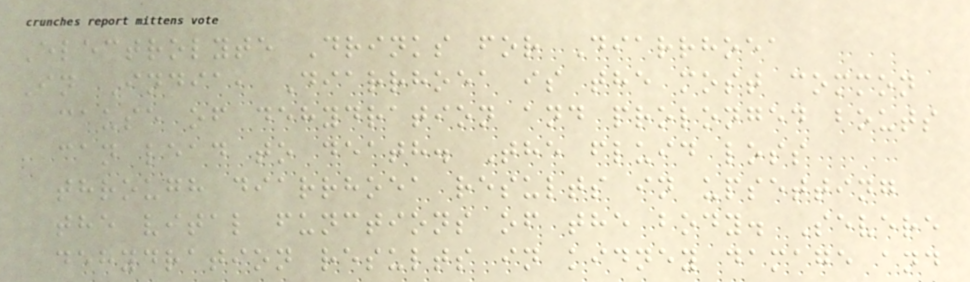Electrolyte Drinks for Diarrhoea
In India, Diarrhoea is the most common
cause of dehydration and prolonged bouts
can lead to death. The fluid loss
through diarrhoea results in upsetting
the vital functions of the body. Severe
dehydration results in kidney damage and
